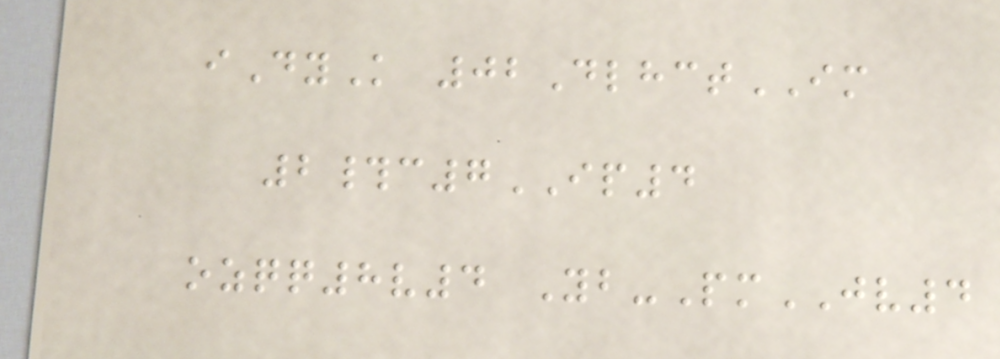iDyK 02DlhctIM
2#c7IP4
ozqq8v4 Yb-PmJV4
